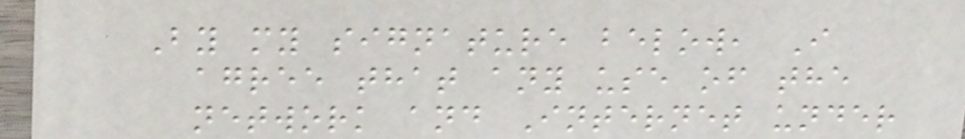By my signature below, I
agree that any use of the
network and Internet under
